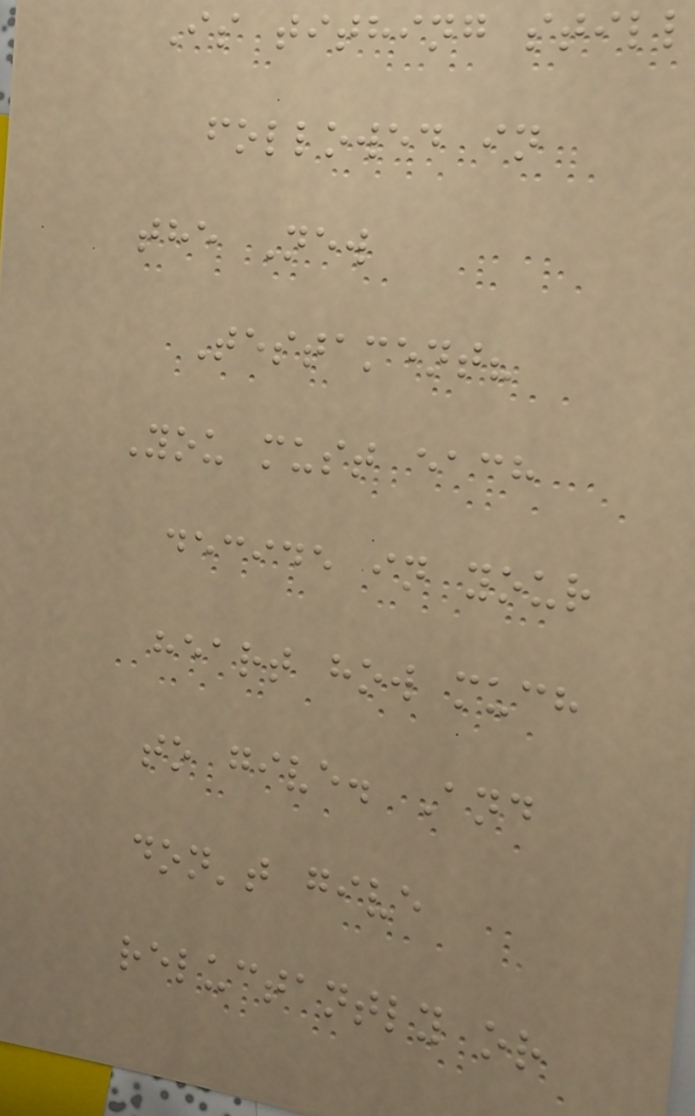Is tithing still
followed in
the New
Testament?
You must each
decide in your
heart how much
to give. And
don't give
reluctantly or
